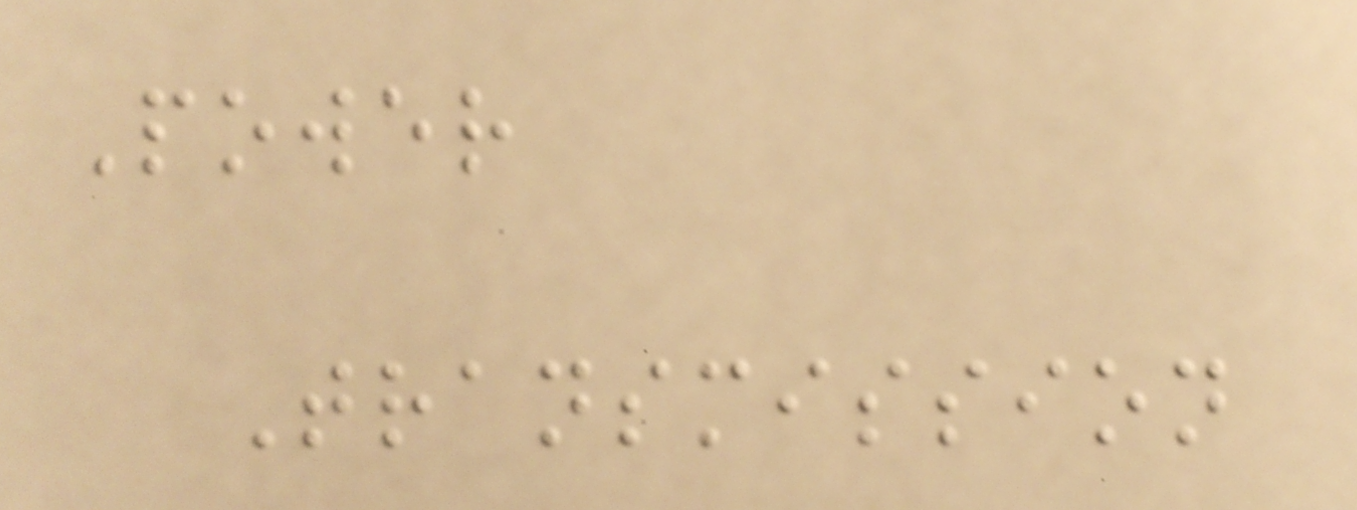Power
Transmission
